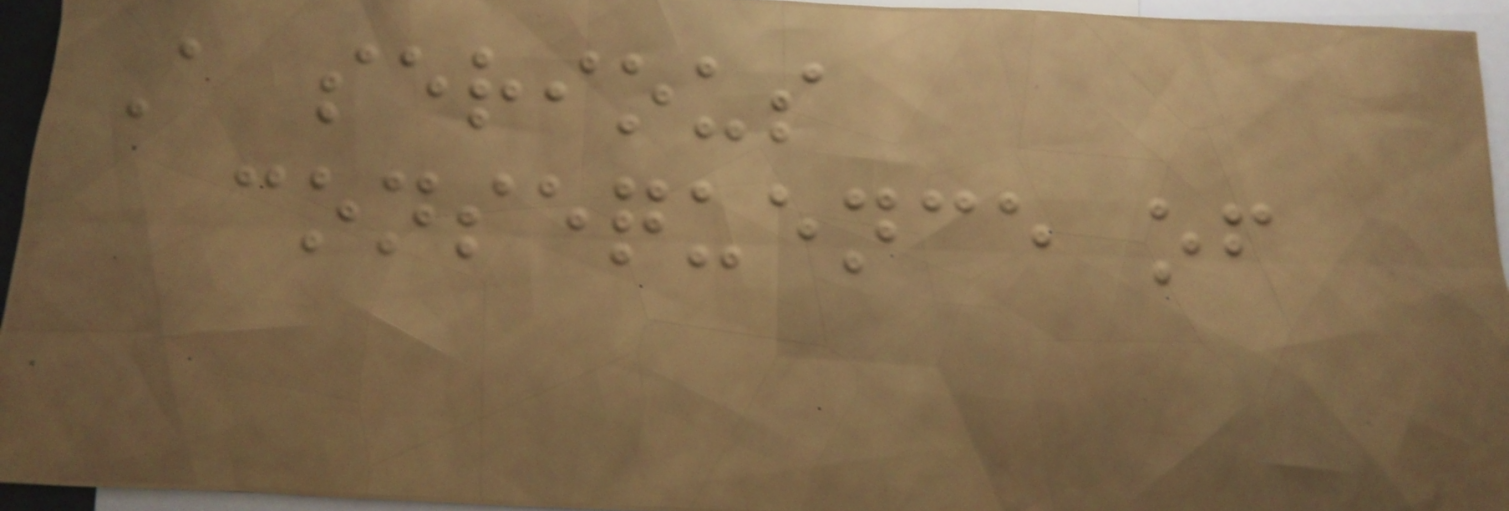A serious
consequence of
